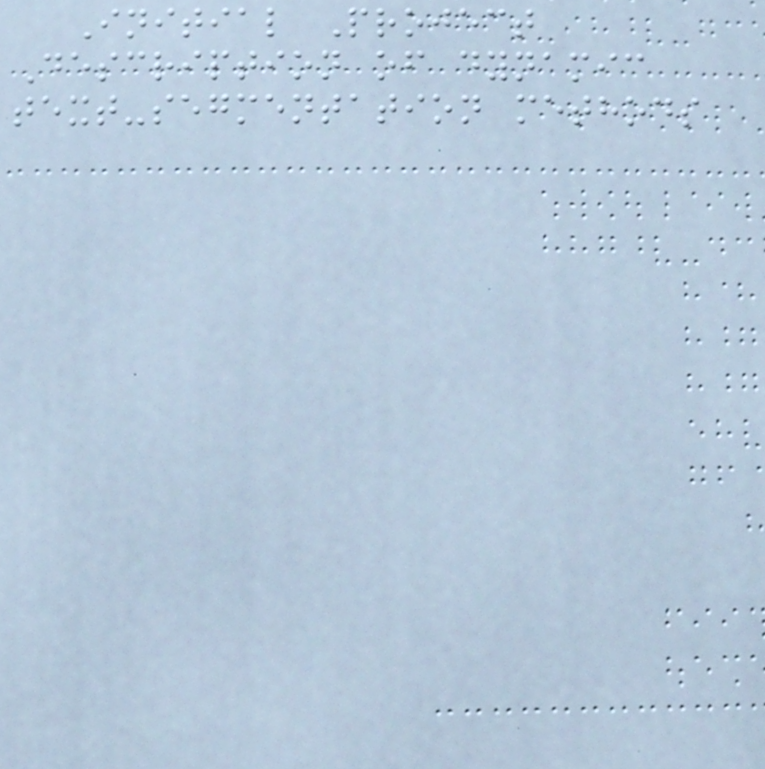Initial Project
Description of dynamic
text-segmentation methods
